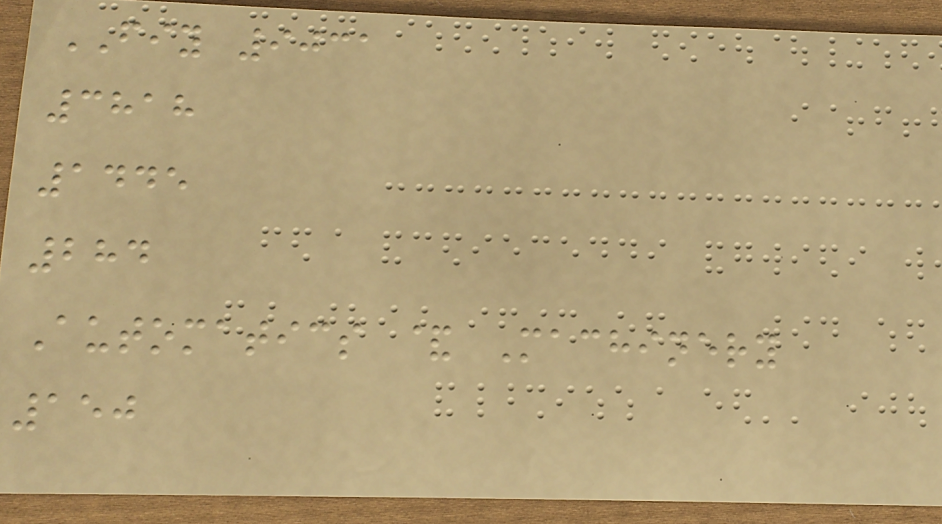FIY 9031
3818
1445
284
Automatics & Machinery
150
